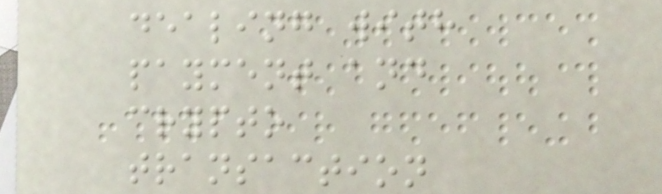dealing with
payment and
crypto
transaction
